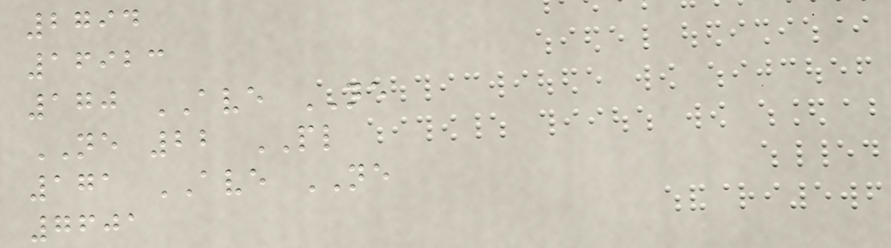2794
16923
170 AVE NE
NE 22 PL
171 AVE NE
7601
